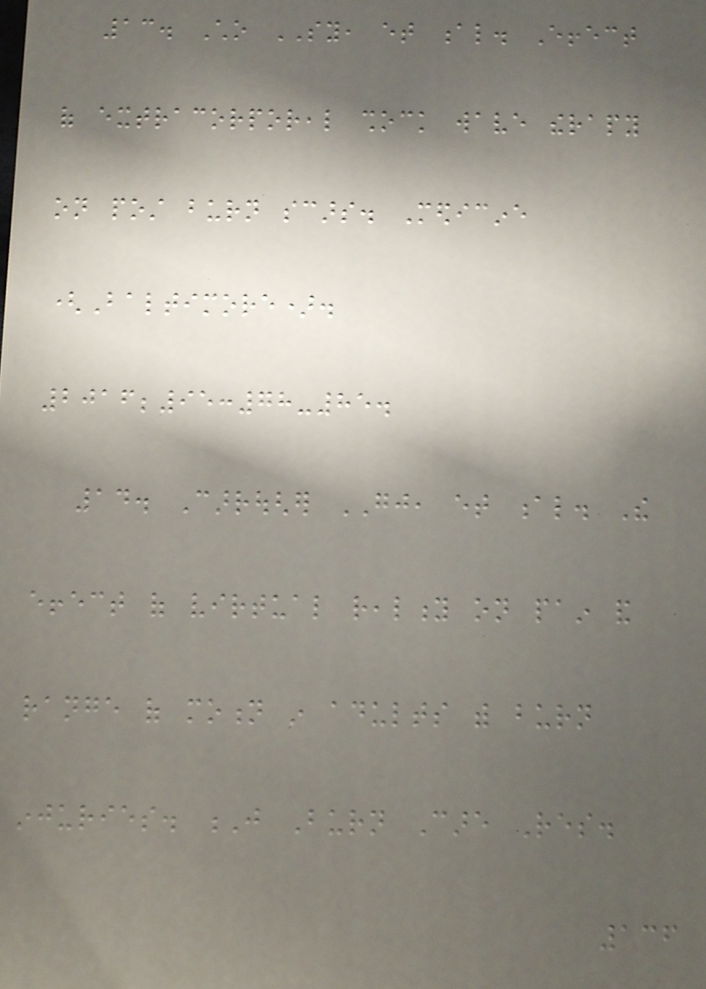13. Cho SY, et al. Effect
of extracorporeal shock wave therapy
on post burn scars. Medicine
(Baltimore).
2016;95:78-85.
14. Carrougher GJ, et al. The
effect of virtual reality on pain and
range of motion in adults with burn
injuries. J Burn Care Res.
136
